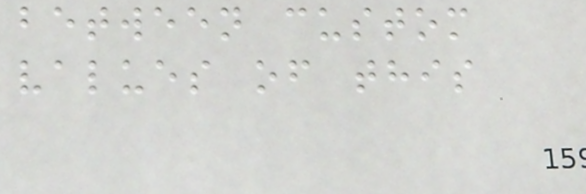between custom
values of this
